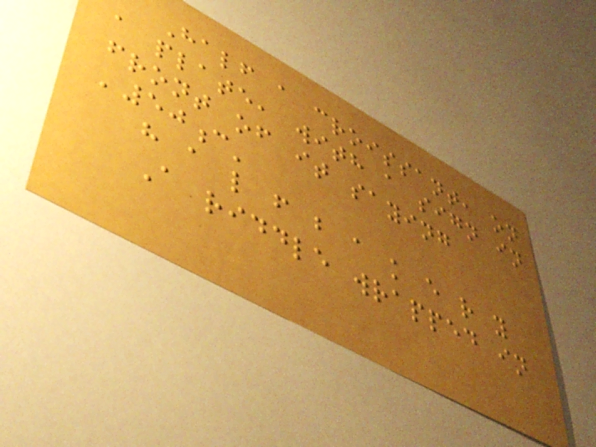Half a croissant, on
a plate, with a sign in
front of it saying
'50c'
h a l f b a k e r y
A riddle wrapped in
